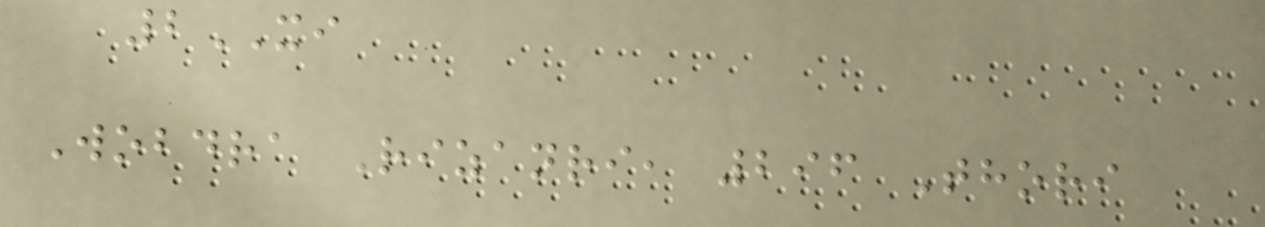2XI
Wobdra Rizanri, 296 Thori
